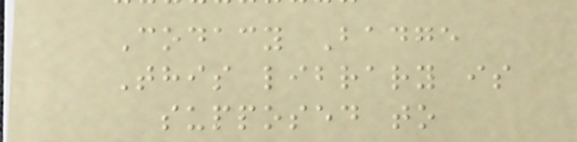Codacy Badge
This library is
supposed to
